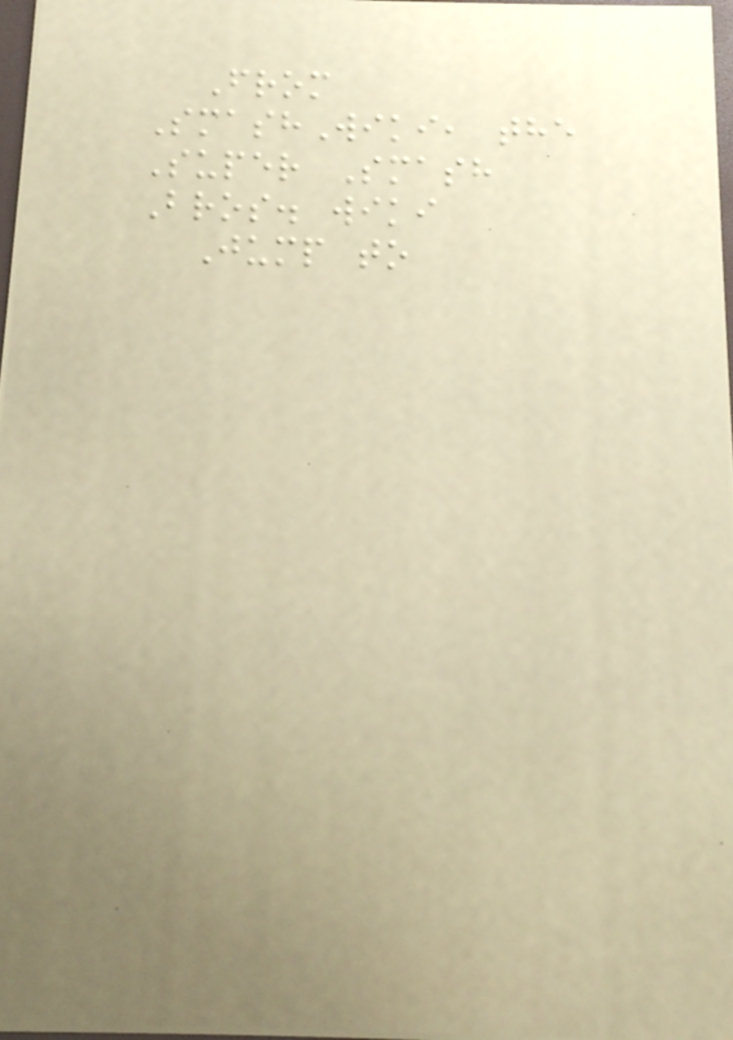From
SmashWiki, the
Super Smash
Bros. wiki
Jump to
